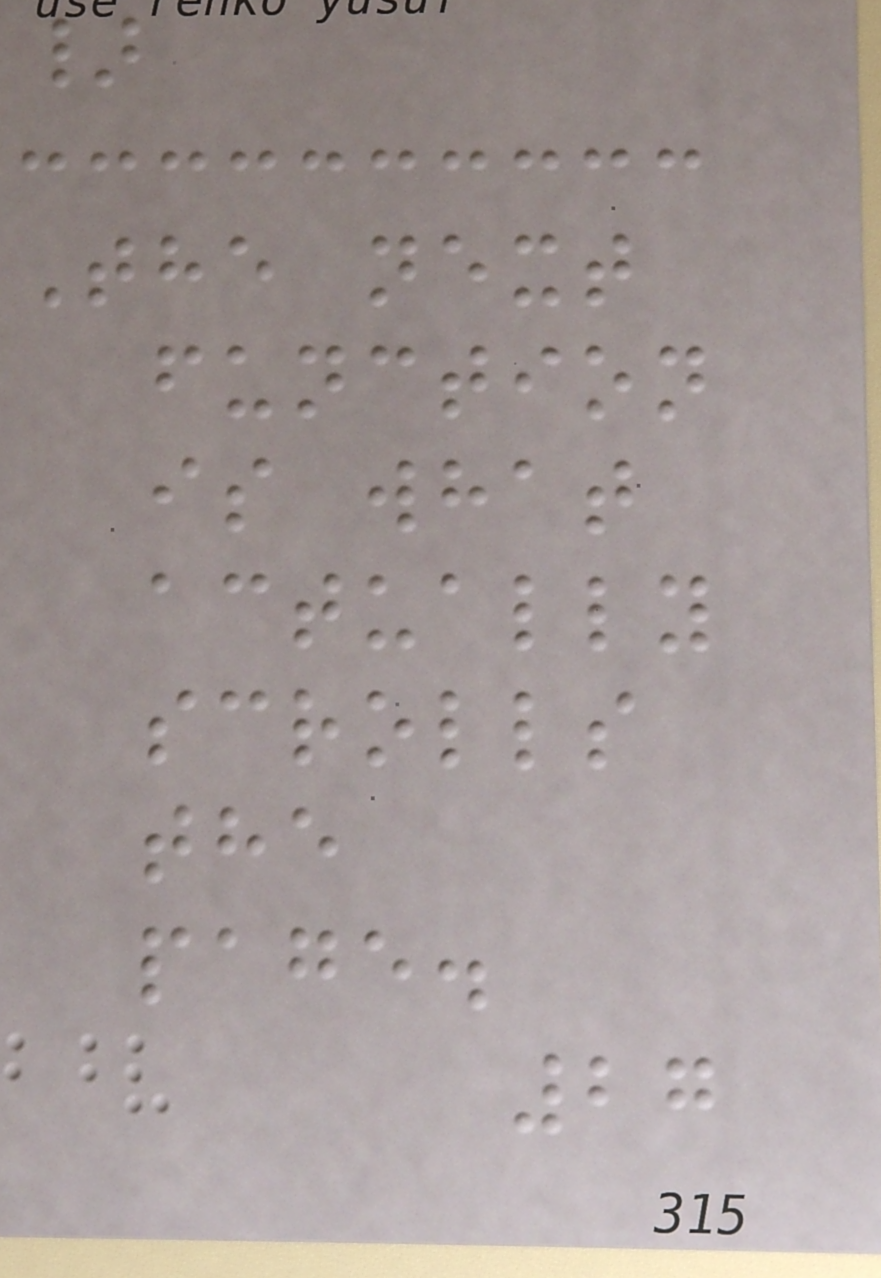}
The next
function
is what
actually
scrolls
the
page.
27
